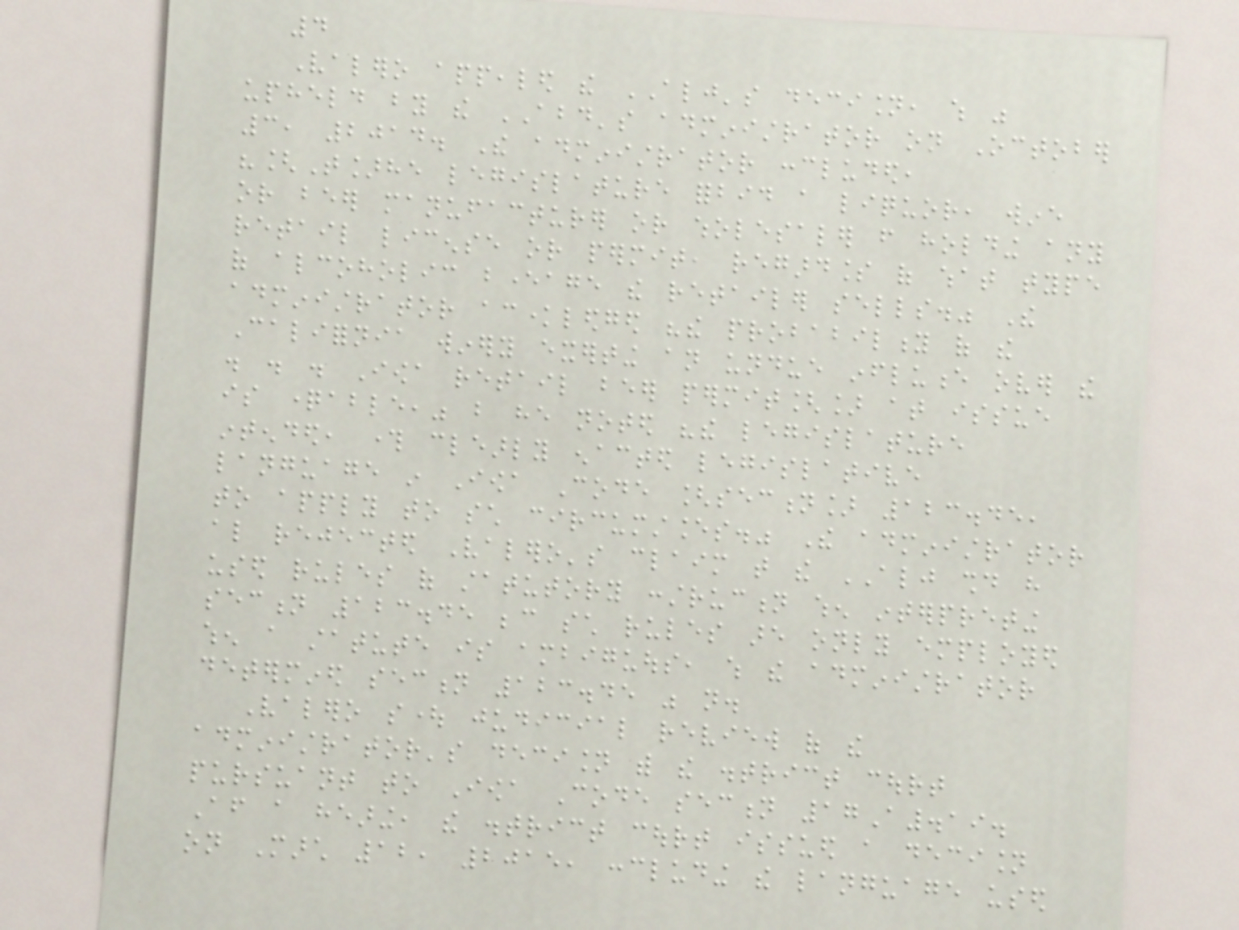4
Valero appealed the ALJ's decision, which was
upheld by the ABD's administrator on October
3, 2014. The administrator concluded,
"[T]he legislature forbid a liquor, wine
or beer manufacturer or wholesaler from holding any
retail license or permit, regardless of what type
of alcoholic beverage the retailer sells." The
administrator acknowledged "the probability of the
California winery exerting an undue influence over the
. . . Iowa retail beer permit[] at issue
is questionable," but he noted "the legislature
intended, through clearly enacted legislative
language in Iowa Code [section] 123.45,
to apply to such circumstances." The administrator
also rejected Valero's claim that the ALJ should have
used rules of statutory construction when interpreting
section 123.45 because such rules are only employed
when a statute is ambiguous, which the administrator
determined section 123.45 was not.
Valero sought judicial review of the
administrator's decision with the district court
pursuant to Iowa Code section 17A.19.
After a hearing, the district court issued a decision
on March 12, 2015, concluding the language used
